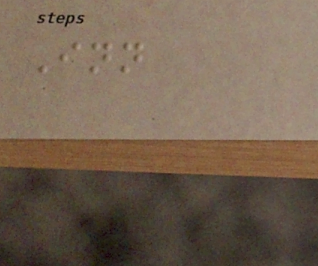Inn
